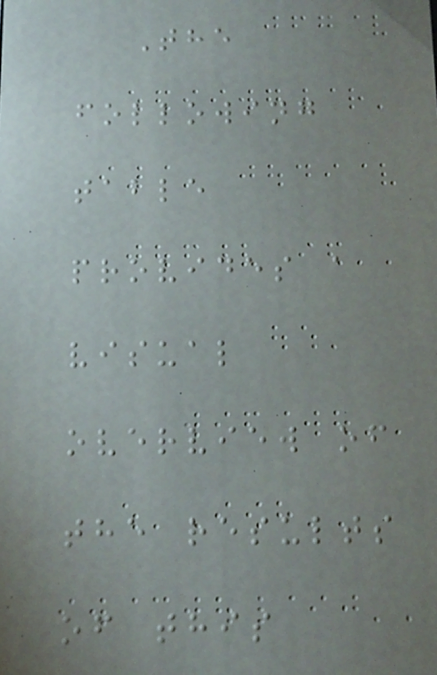The
following
table
provides a
visual
overview of
the results
of this
